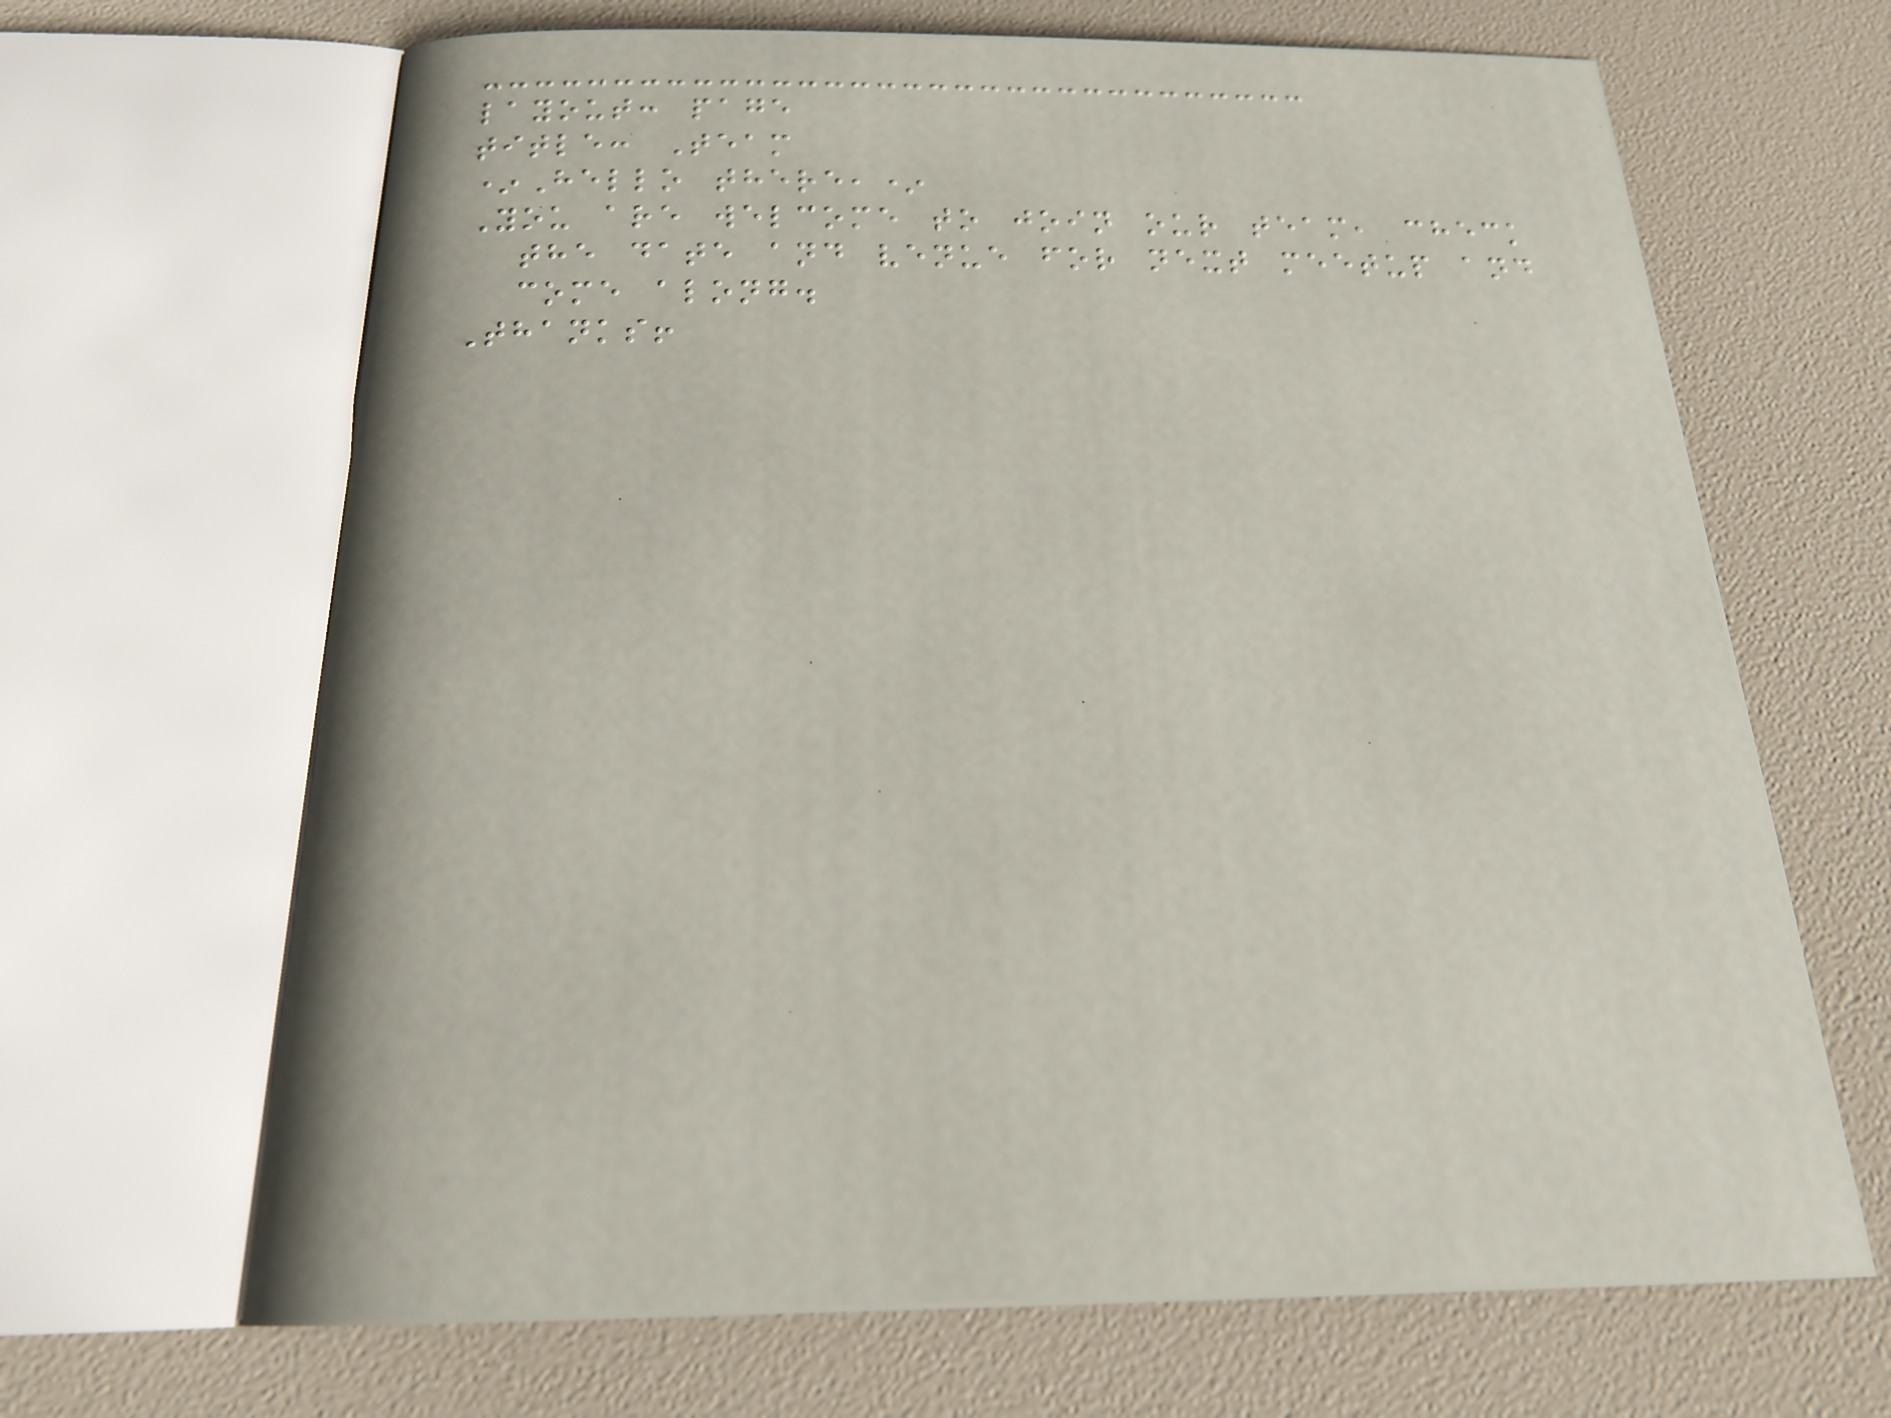layout: page
title: Team
*Hello there,*
You are welcome to join our team, check
the date and venue for next meetup and
come along.
Thanks!
